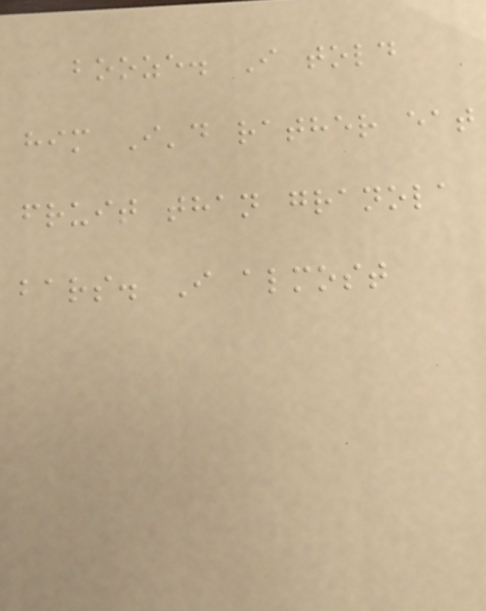booze. I told
him I'd rather eat
fruit than granola
bars. I almost
